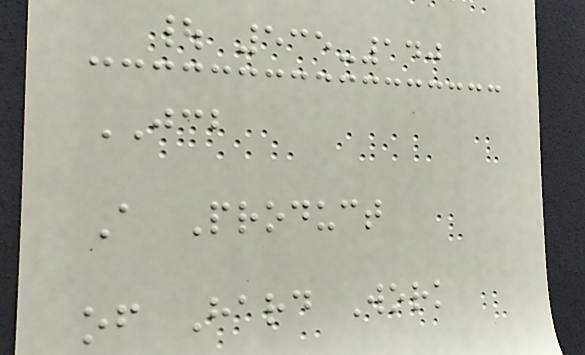| 535-140
JCB
A Product
of Hard Work
